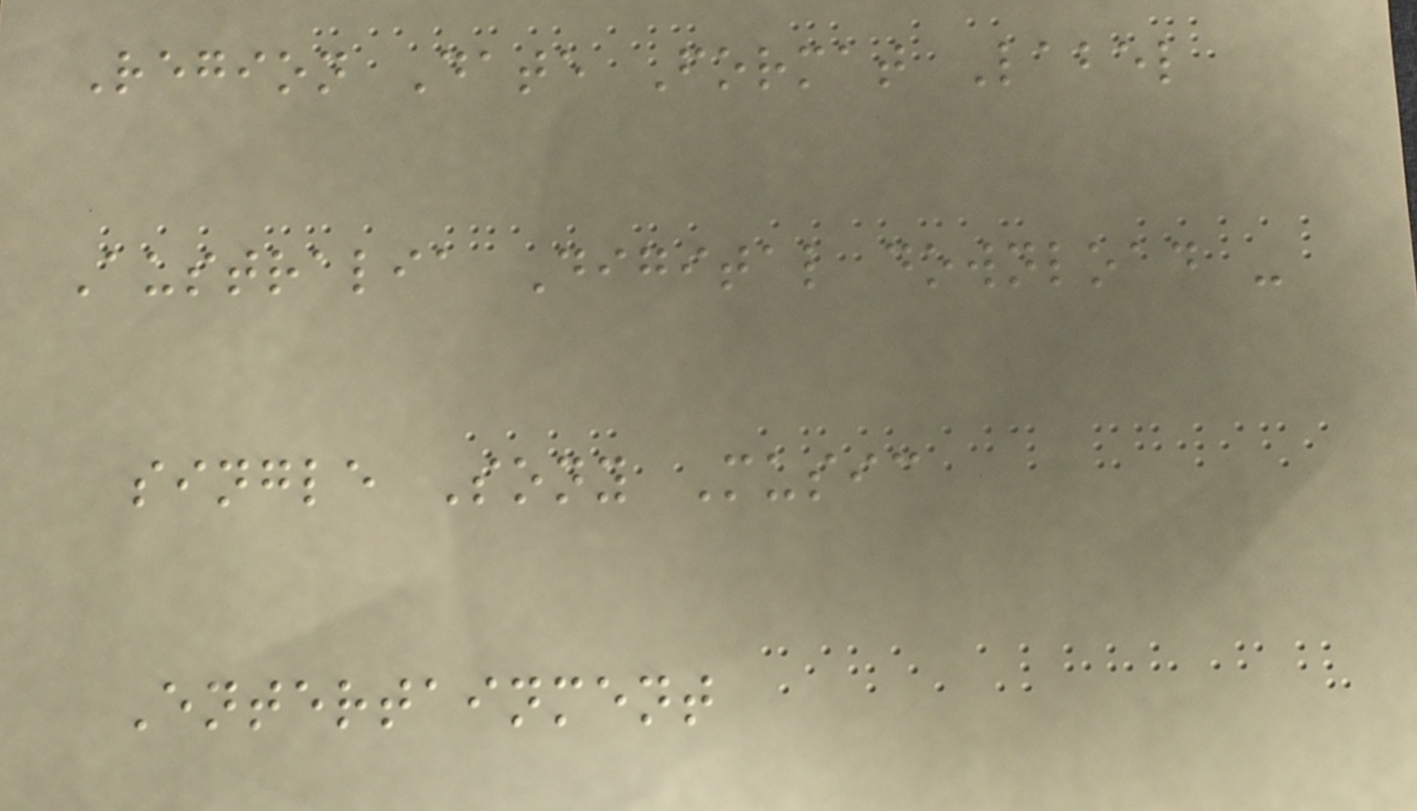Region Date Format Label
Australia Digital download -
single Sony Music
Entertainment
